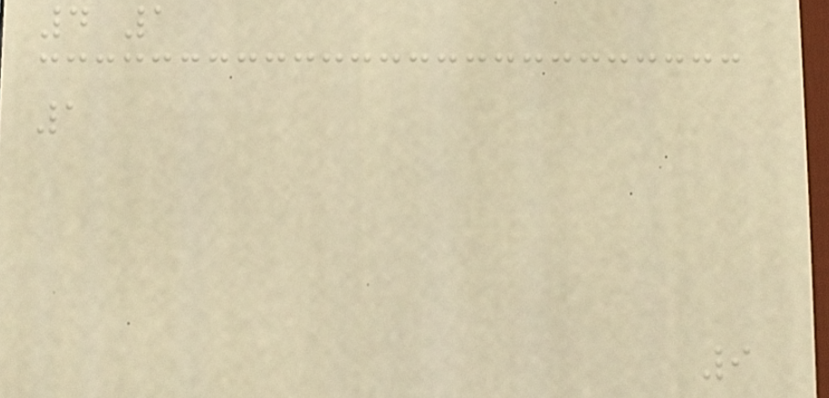4 1
1
9
